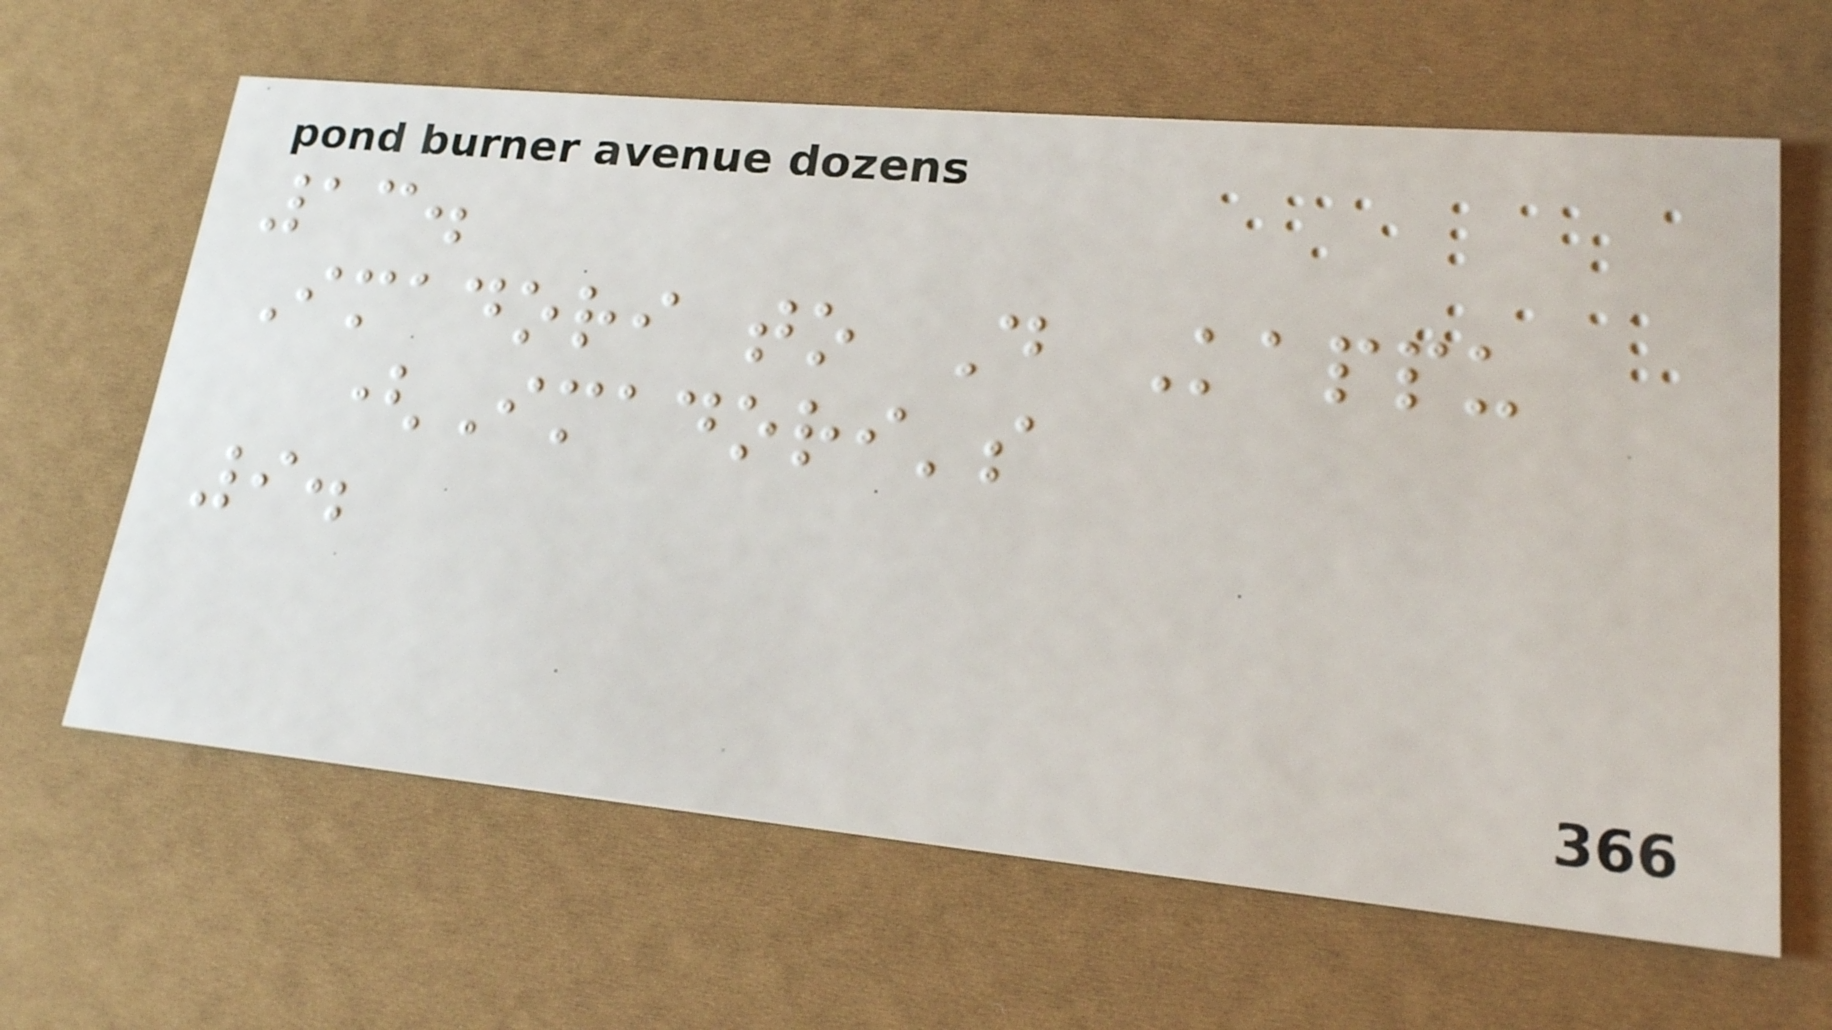13.
Imadori to D Kappu
(Imadori's
9.
